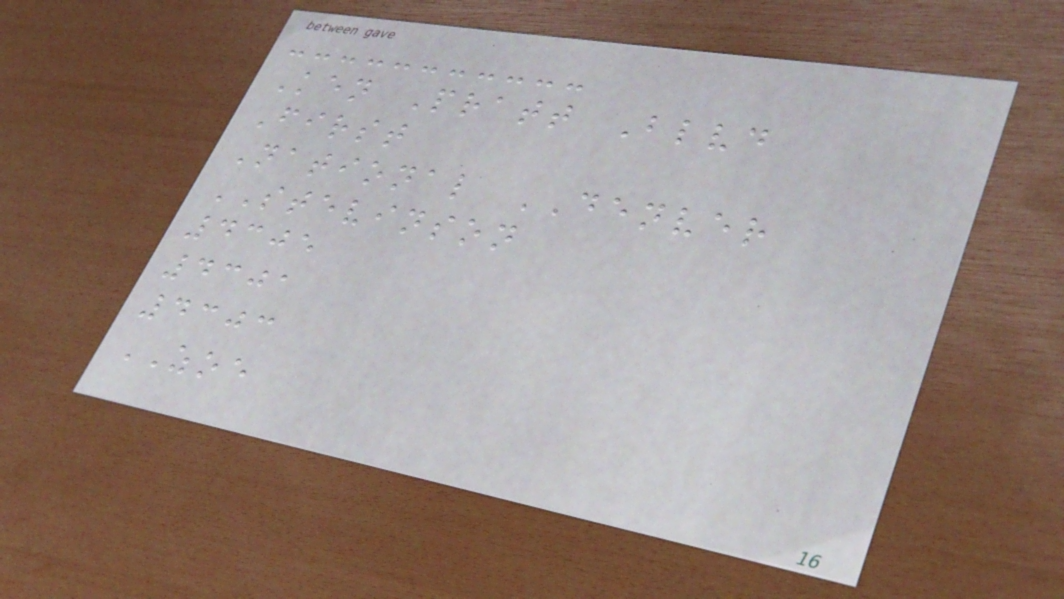Ken Pratt Blvd
First
National DENVER
STEVINSON
4305
4301
4303
ZOE
